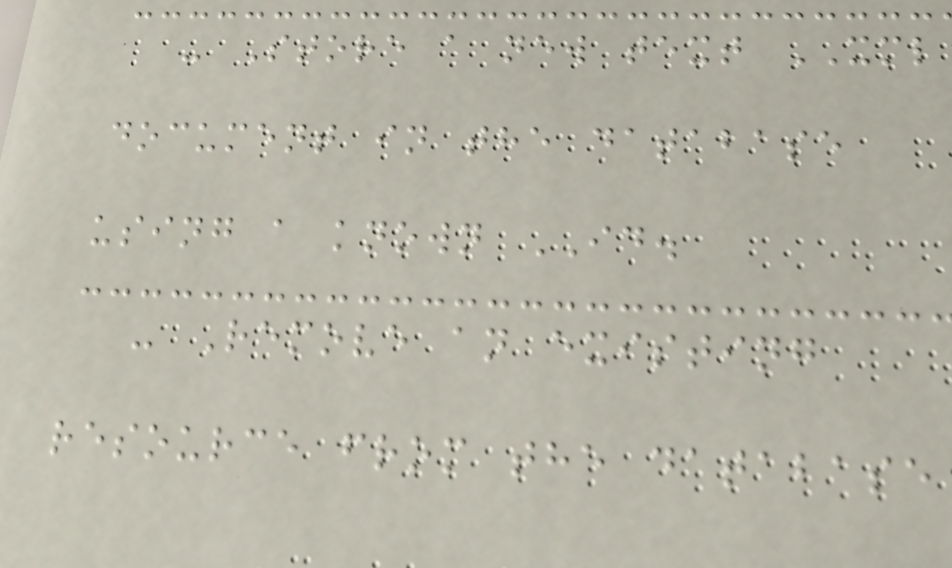- Store a new text XML
document in the database
using a known ID.
- Remove an existing
resource from the database
